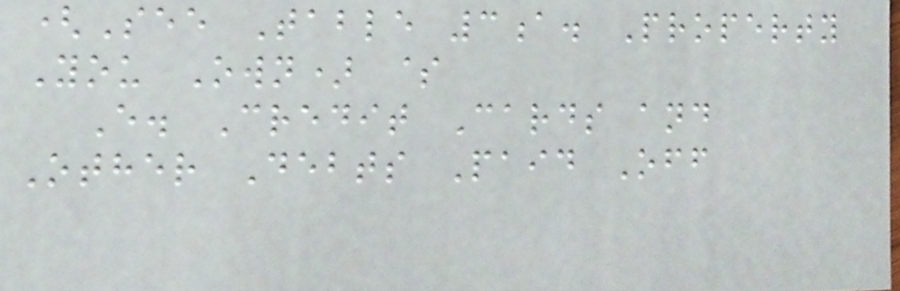(See Table 3a. Property
You Own) $
E. Credit Cards and
Other Debts Paid Off
